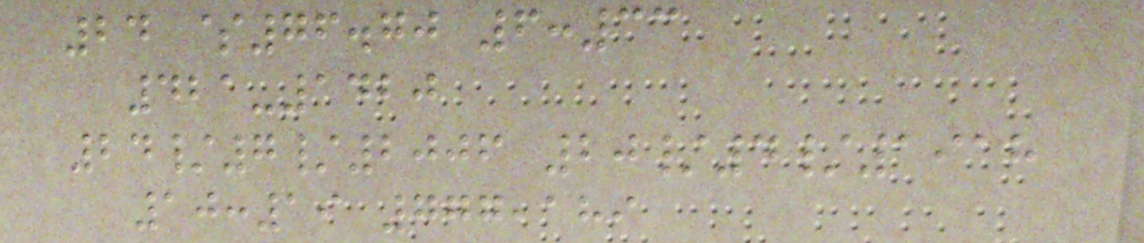24 $76.70 6:33
421-1420
24/7/2006 20/4/1918
10:19 777,189
